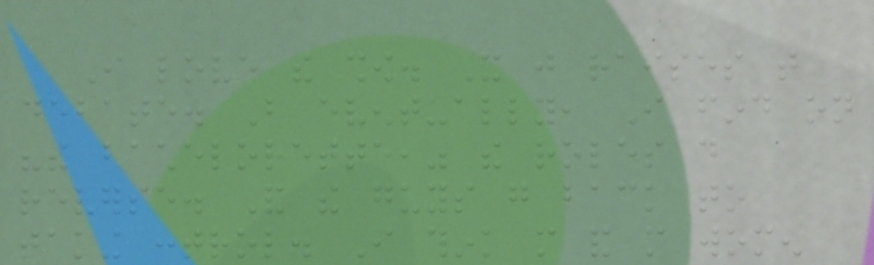I love the show. It just raises that
debate. But eventually, I find on
"the bachelorette," the roles do
reverse. And the guys go back to
taking control. I think more and more women
